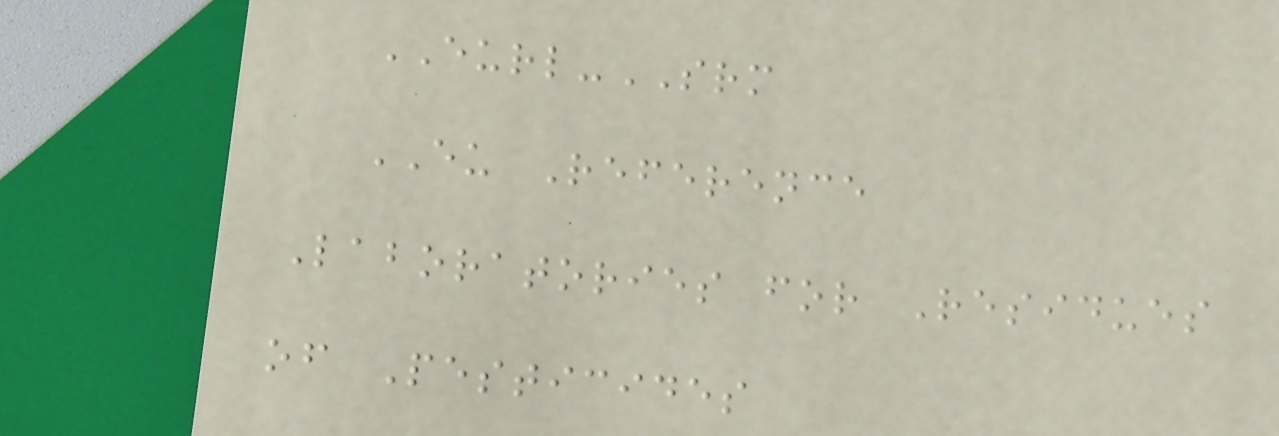EURL-SRM
EU Reference
Laboratories for Residues
of Pesticides
